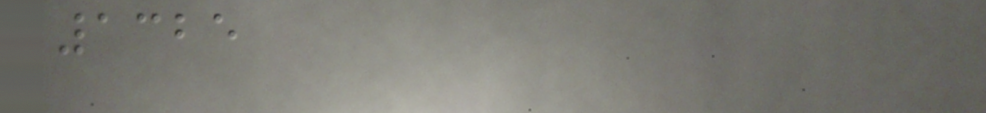1325
